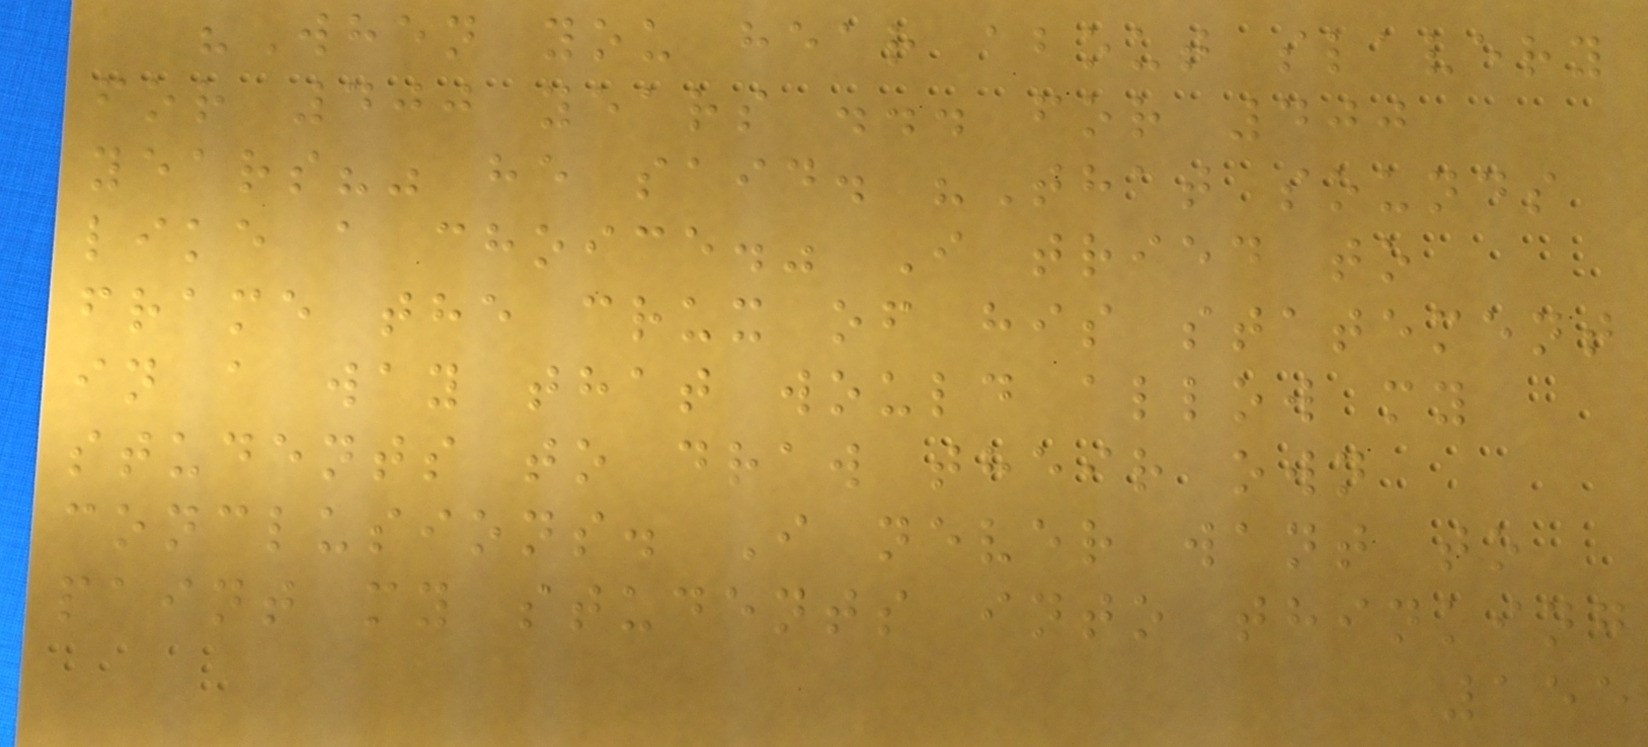"When you hear about slavery
for 400 years ... for 400
years?" he said. "That sounds
like a choice." I tried to
frame the crux of his statement
in a way that would allow my
students to draw their own
conclusions. I never want to
paint my students into thinking
155
